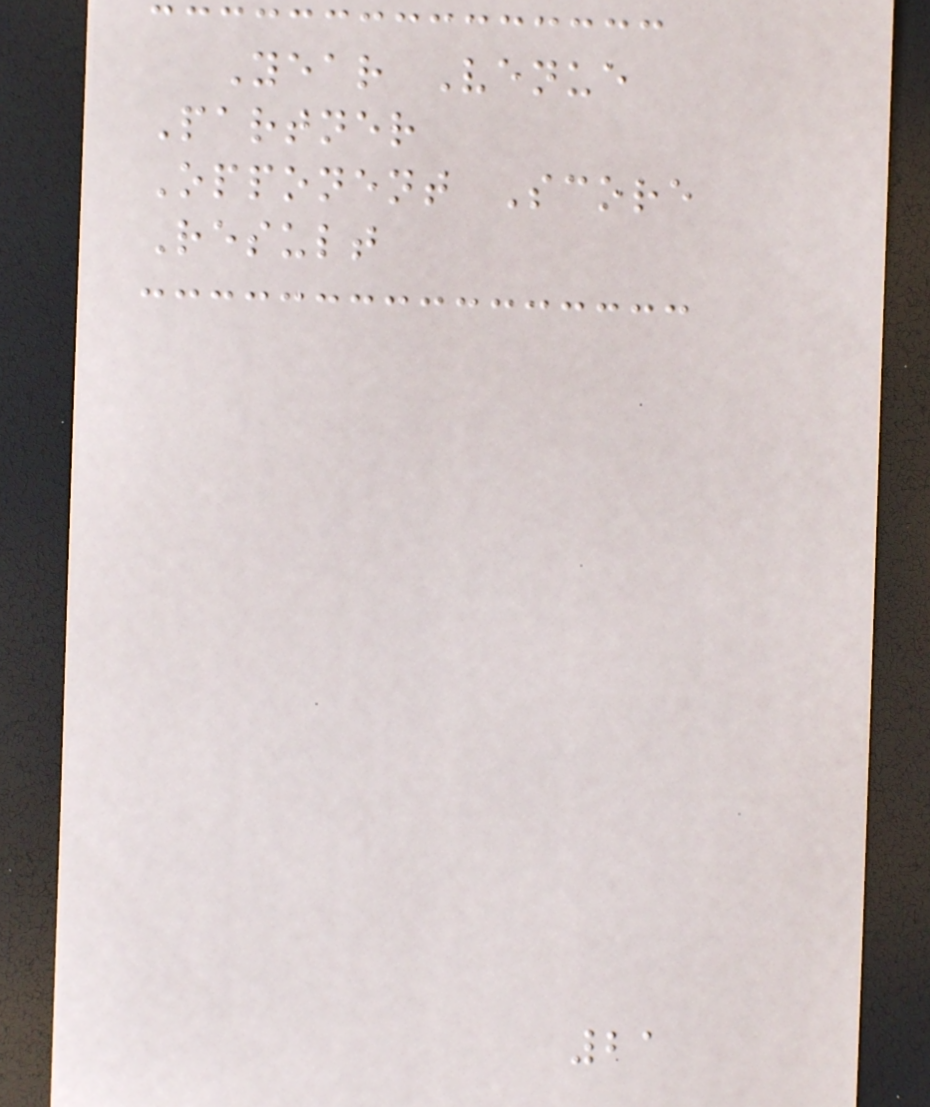Year Venue
Partner
Opponent Score
Result
21
